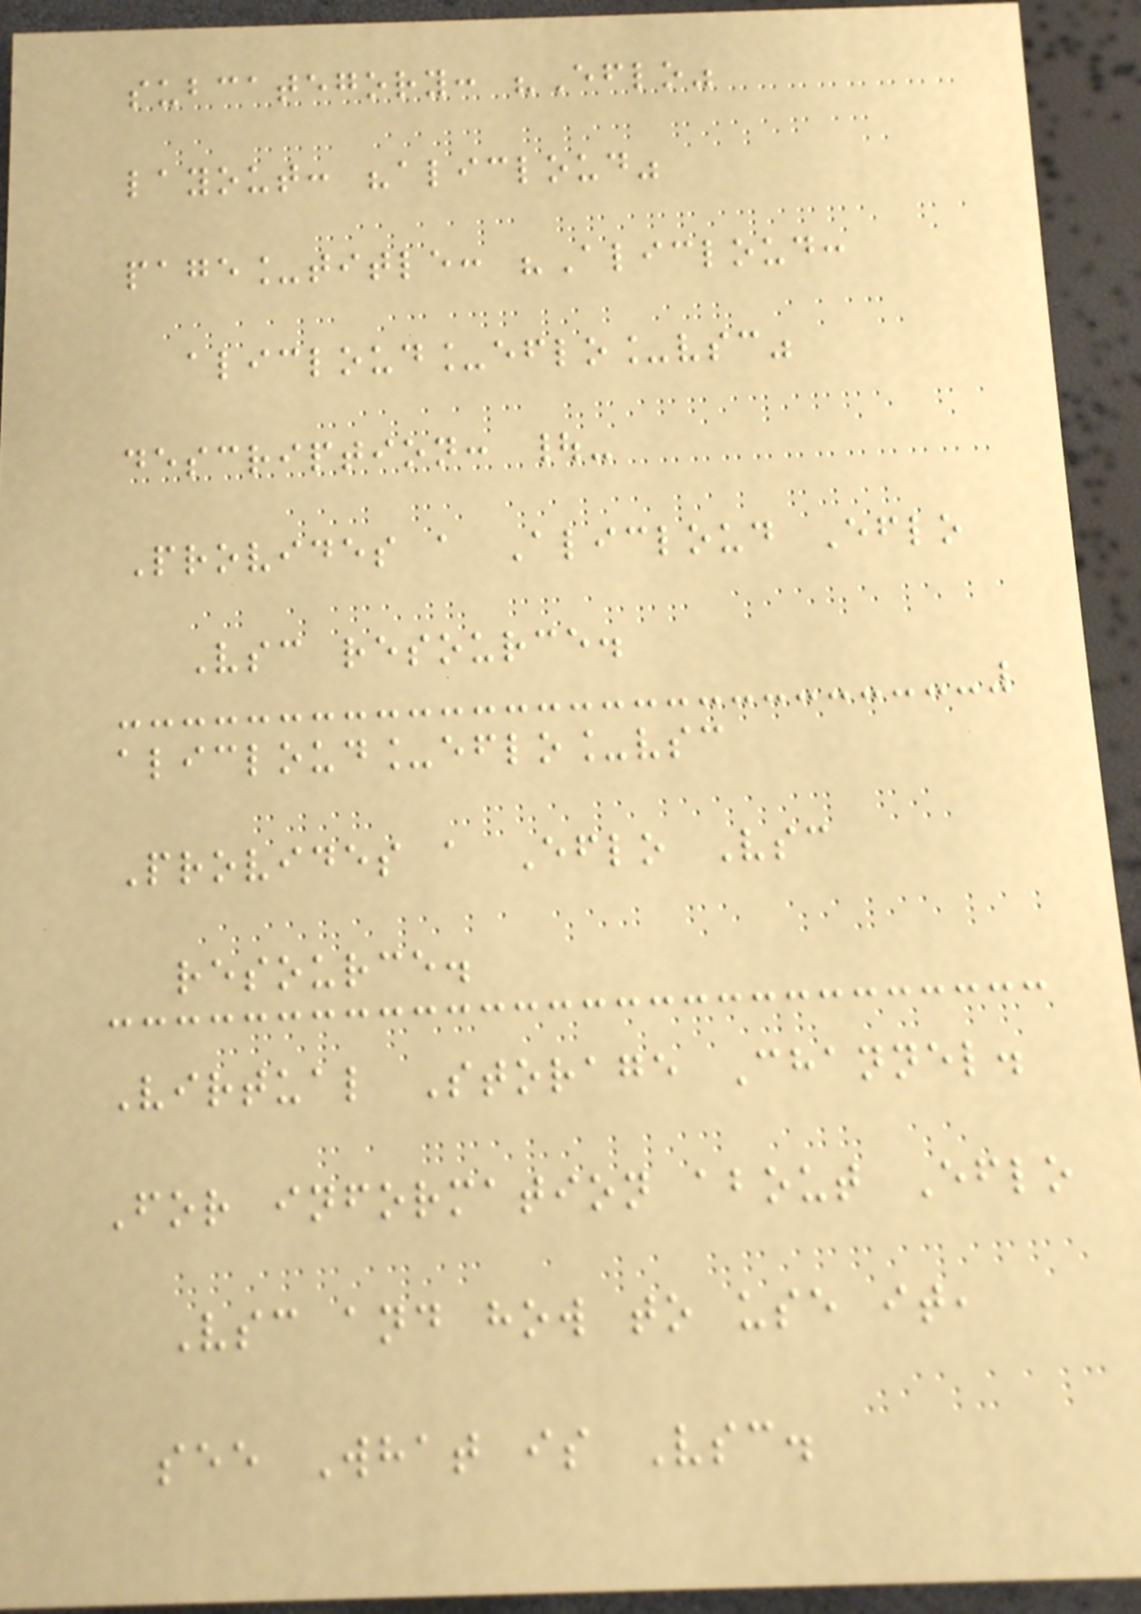subcategory: "Eflo"
layout: "alicloud"
page_title: "Alicloud:
alicloud_eflo_vsc"
description: |-
Provides a Alicloud Eflo
Vsc resource.
alicloud_eflo_vsc
Provides a Eflo Vsc
resource.
Virtual Storage Channel.
For information about Eflo
Vsc and how to use it,
see What is Vsc.
